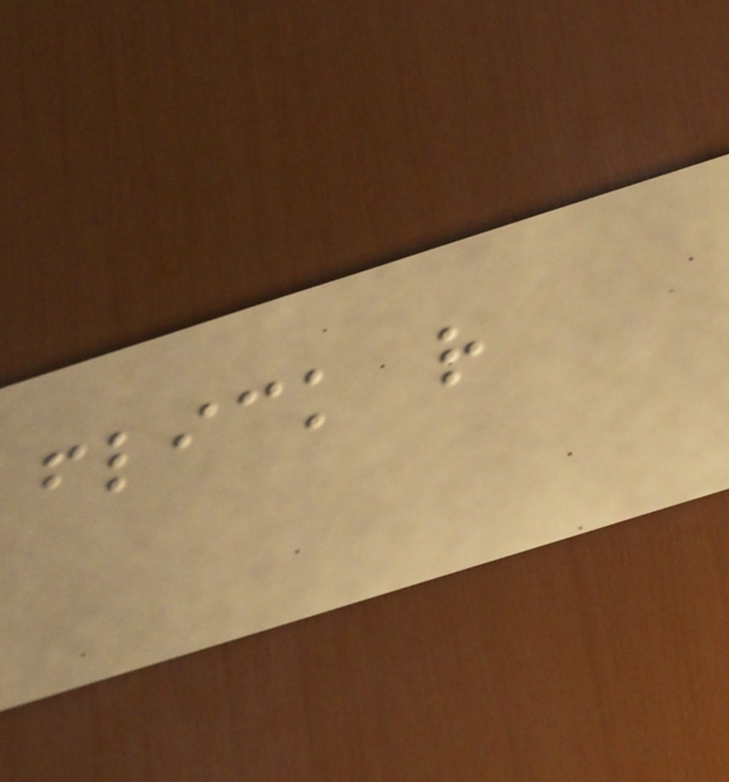flick r
